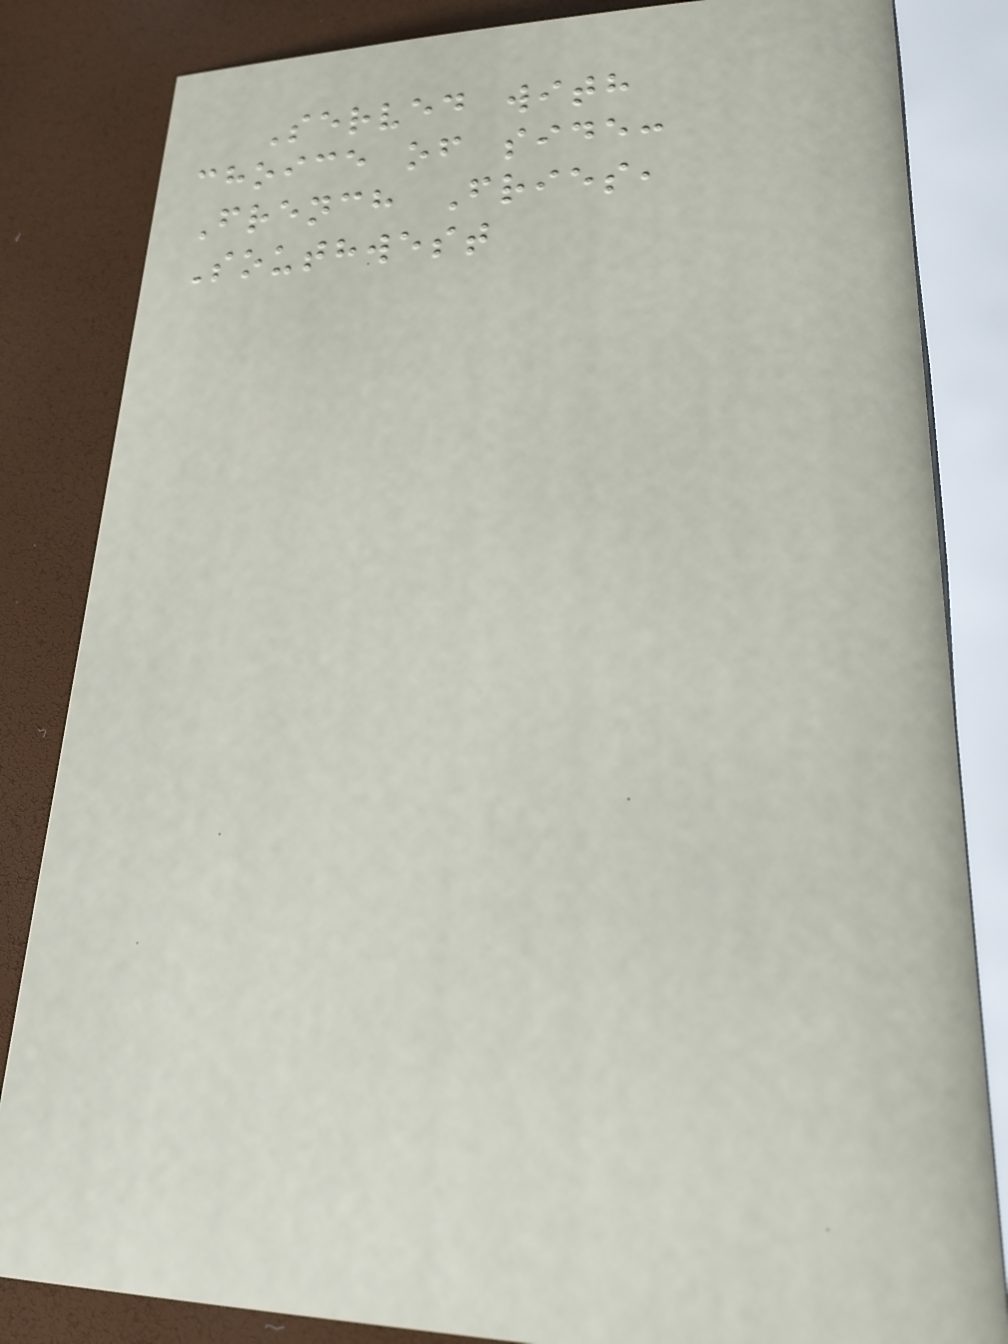Served with
choice of side:
French Fries,
Southwest
